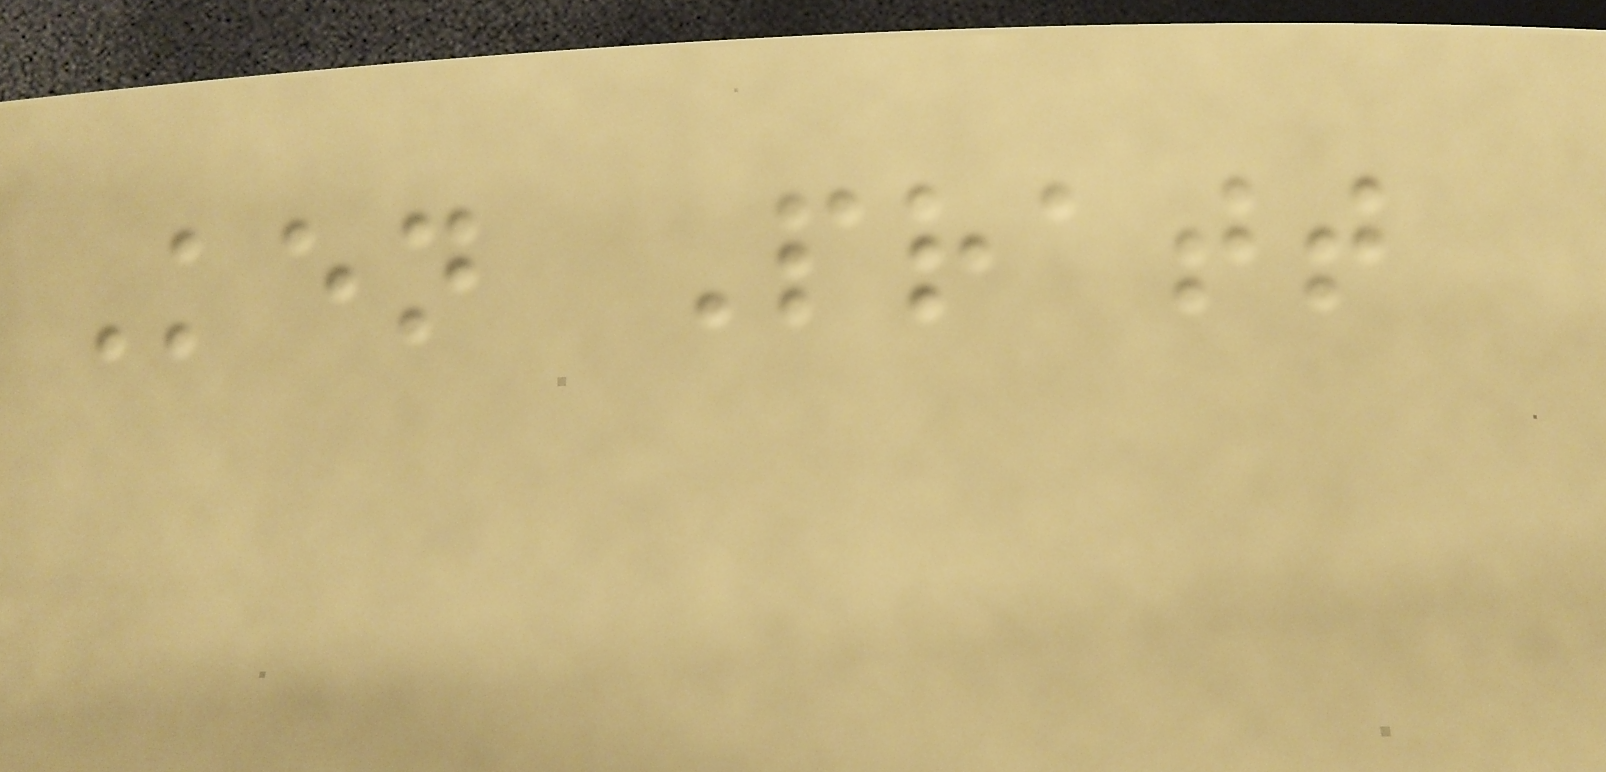Ken Pratt
